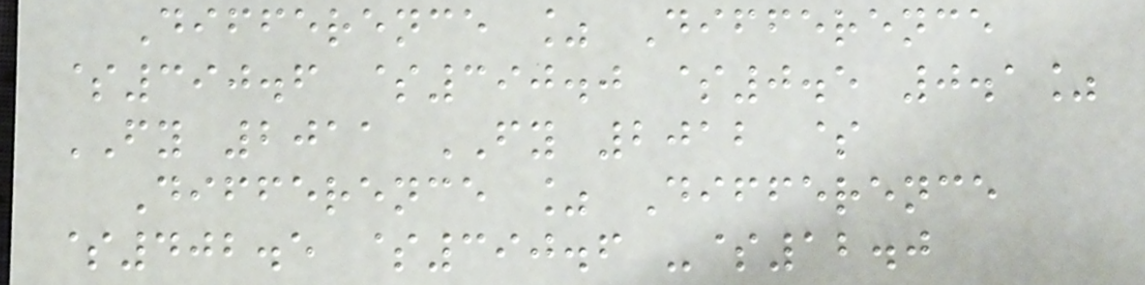Difference % Difference
$390.6 $390.0 $0.5 0.1%
FY 2011 FY 2012 $
Difference % Difference
$402.5 $390.6 -$12.0
